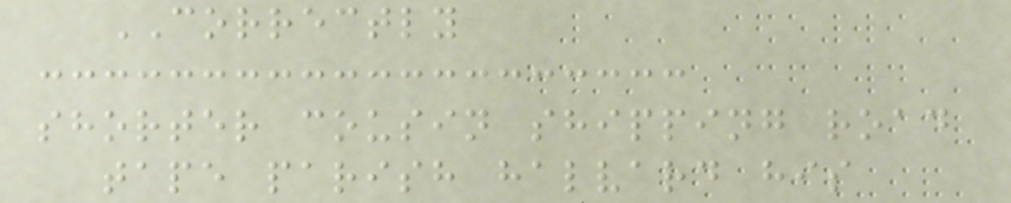CORRECTLY
shorter cousin shipping road
tape parish halvard his
